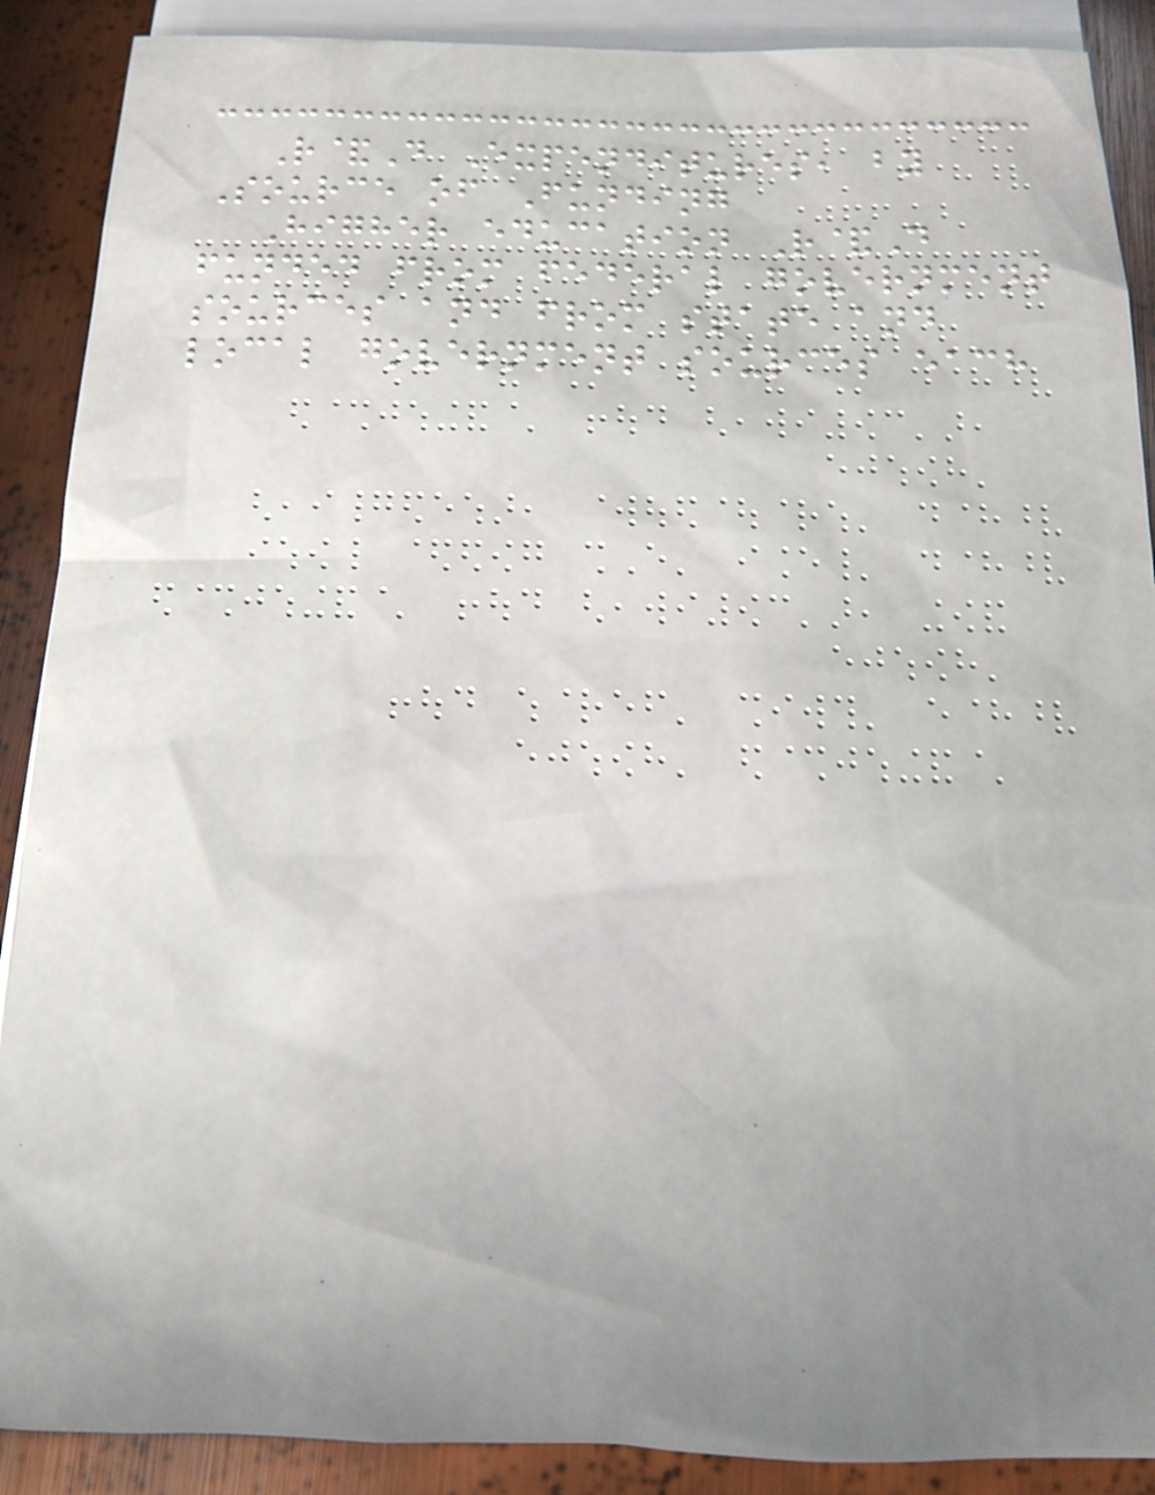R&D Expenditures, by
Source of Funding
Higher education R&D
funded from federal government
sources and from state and
local government sources each
